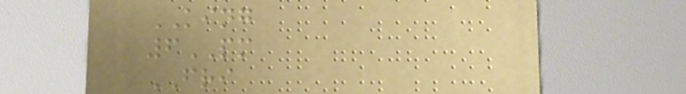KING
6PM
FRI
